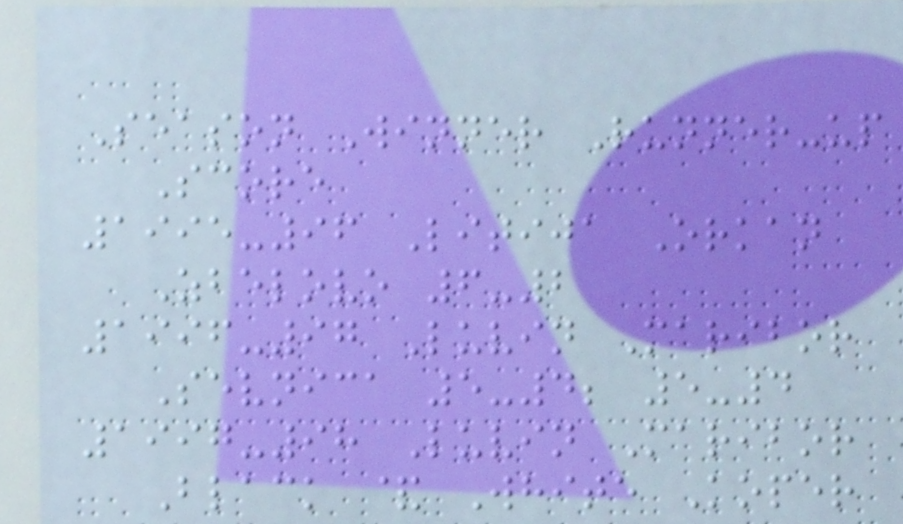Season Winner Runner-up
Score
1995-96 Litija Orkan
Zbelovo 6-2
1996-97 Luvin Maribor
Sevnica 5-4; 5-4
1997-98 Luvin Maribor
Black & White Koper
